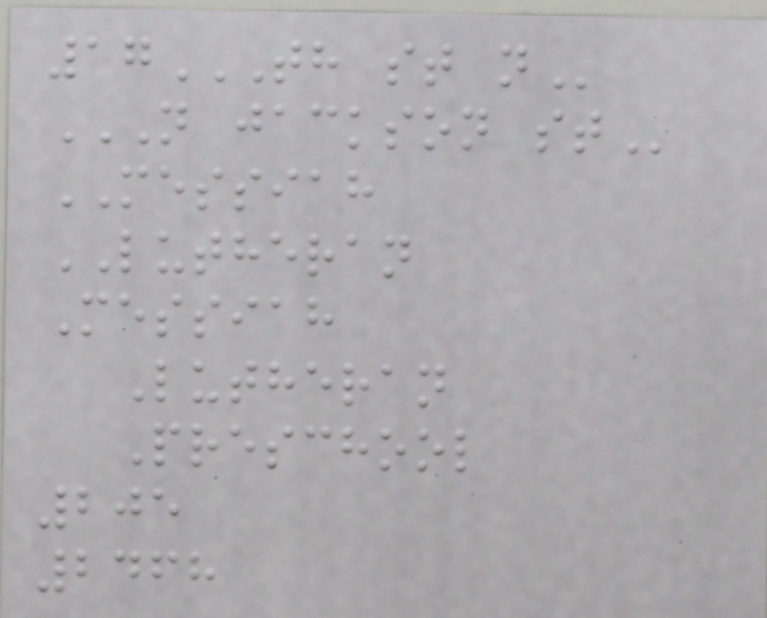17TH ST N
N JACKSON ST
MESSIAH
LUTHERAN
Messiah
Lutheran
Preschool
205
2468
